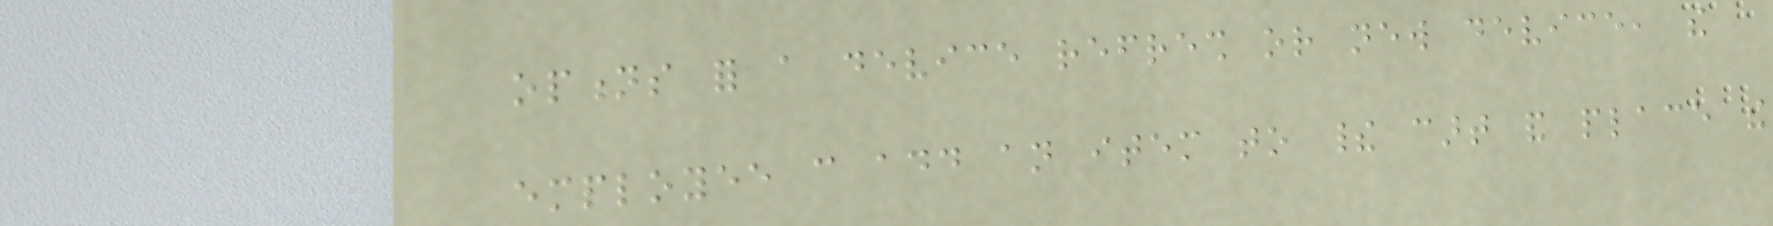options for a device refresh or new device, the
employee can add an item to their cart and place the
